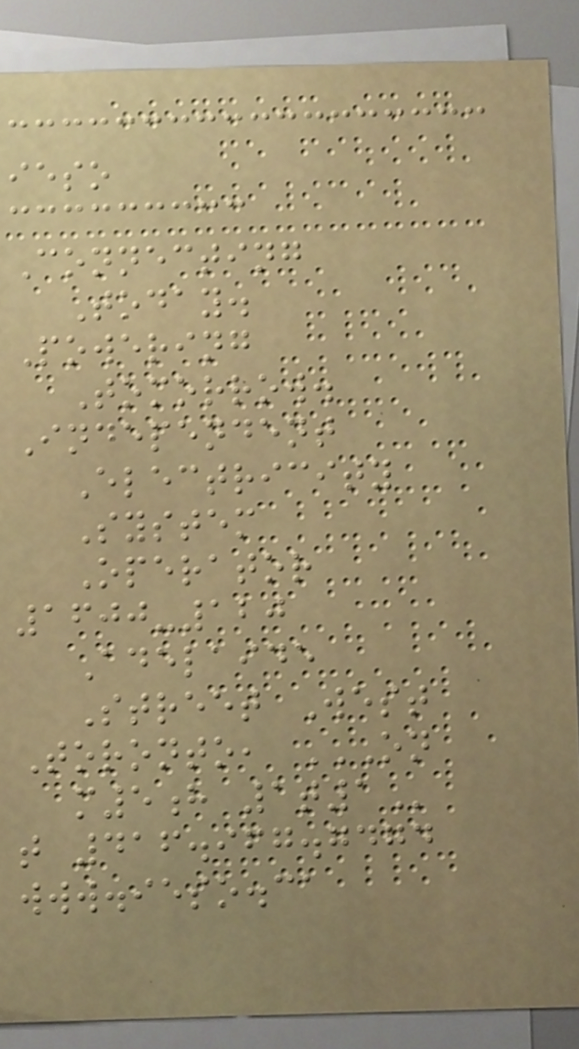ieso
Connecting
Today.
Powering
Tomorrow.
Independent
Electricity
System
Operator
1600-120
Adelaide
Street West
Toronto, ON
M5H 1T1
t 416.967.7474
www.ieso.ca
